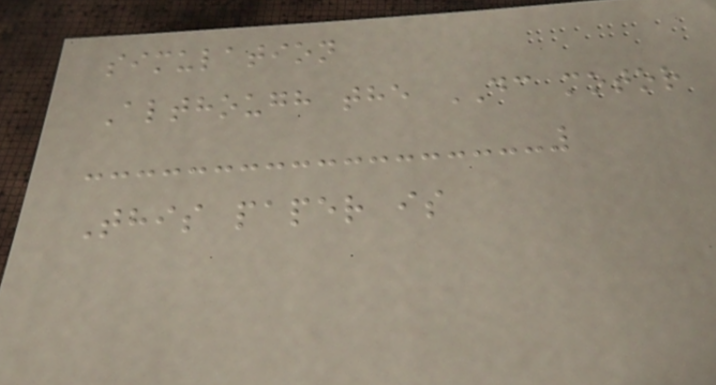simulation
Although the DC motor
This paper is
